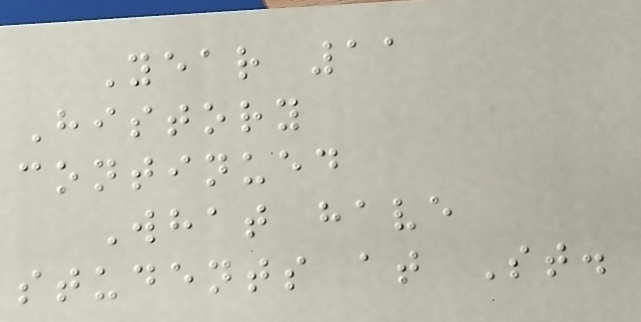Year 11
History
continued
What have
students at St.
